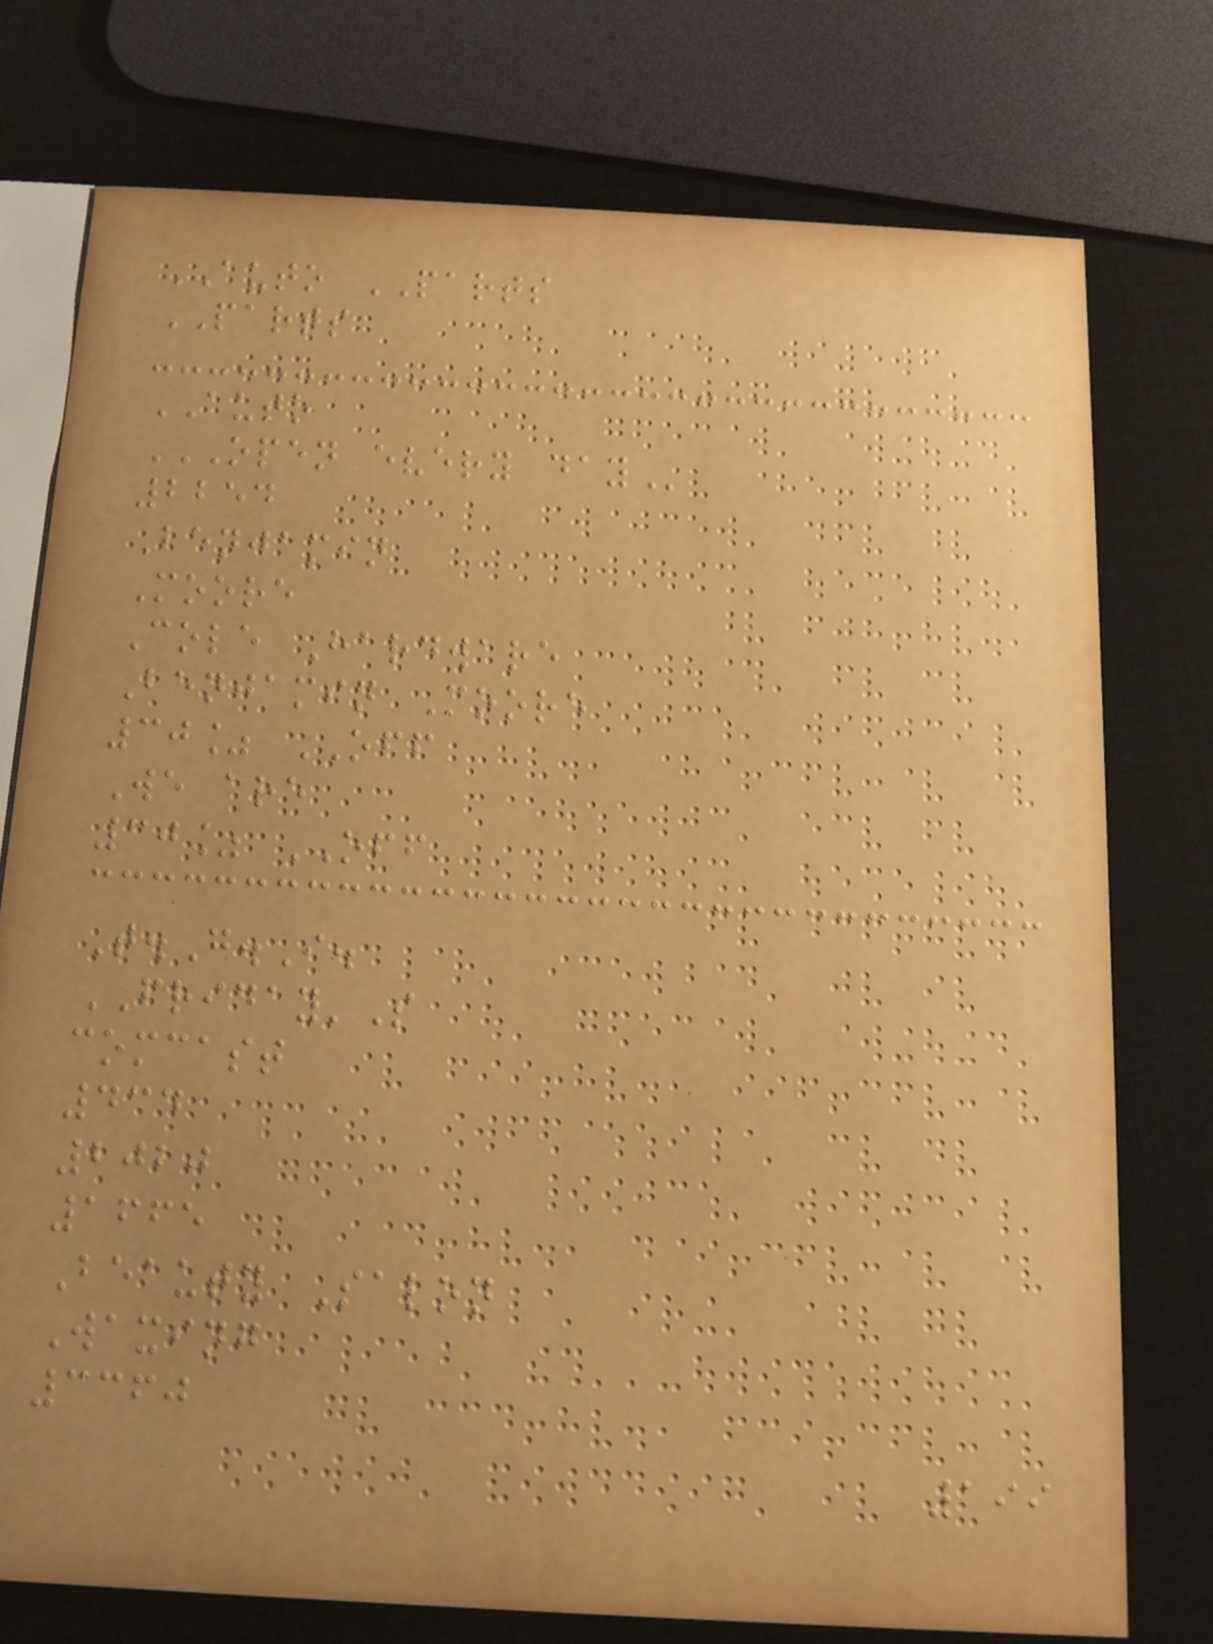AUTO PARTS
PARTS
AUTO
OPEN EVERY DAY
2254
Benjamin
Moore
Cole Hardware
Benjamin Moore
30% OFF
We are
30% OFF
T.G.I.
FRIDAY'S
comcast
434
2020
1665
Beauty Salon
Waxing
3360
199
